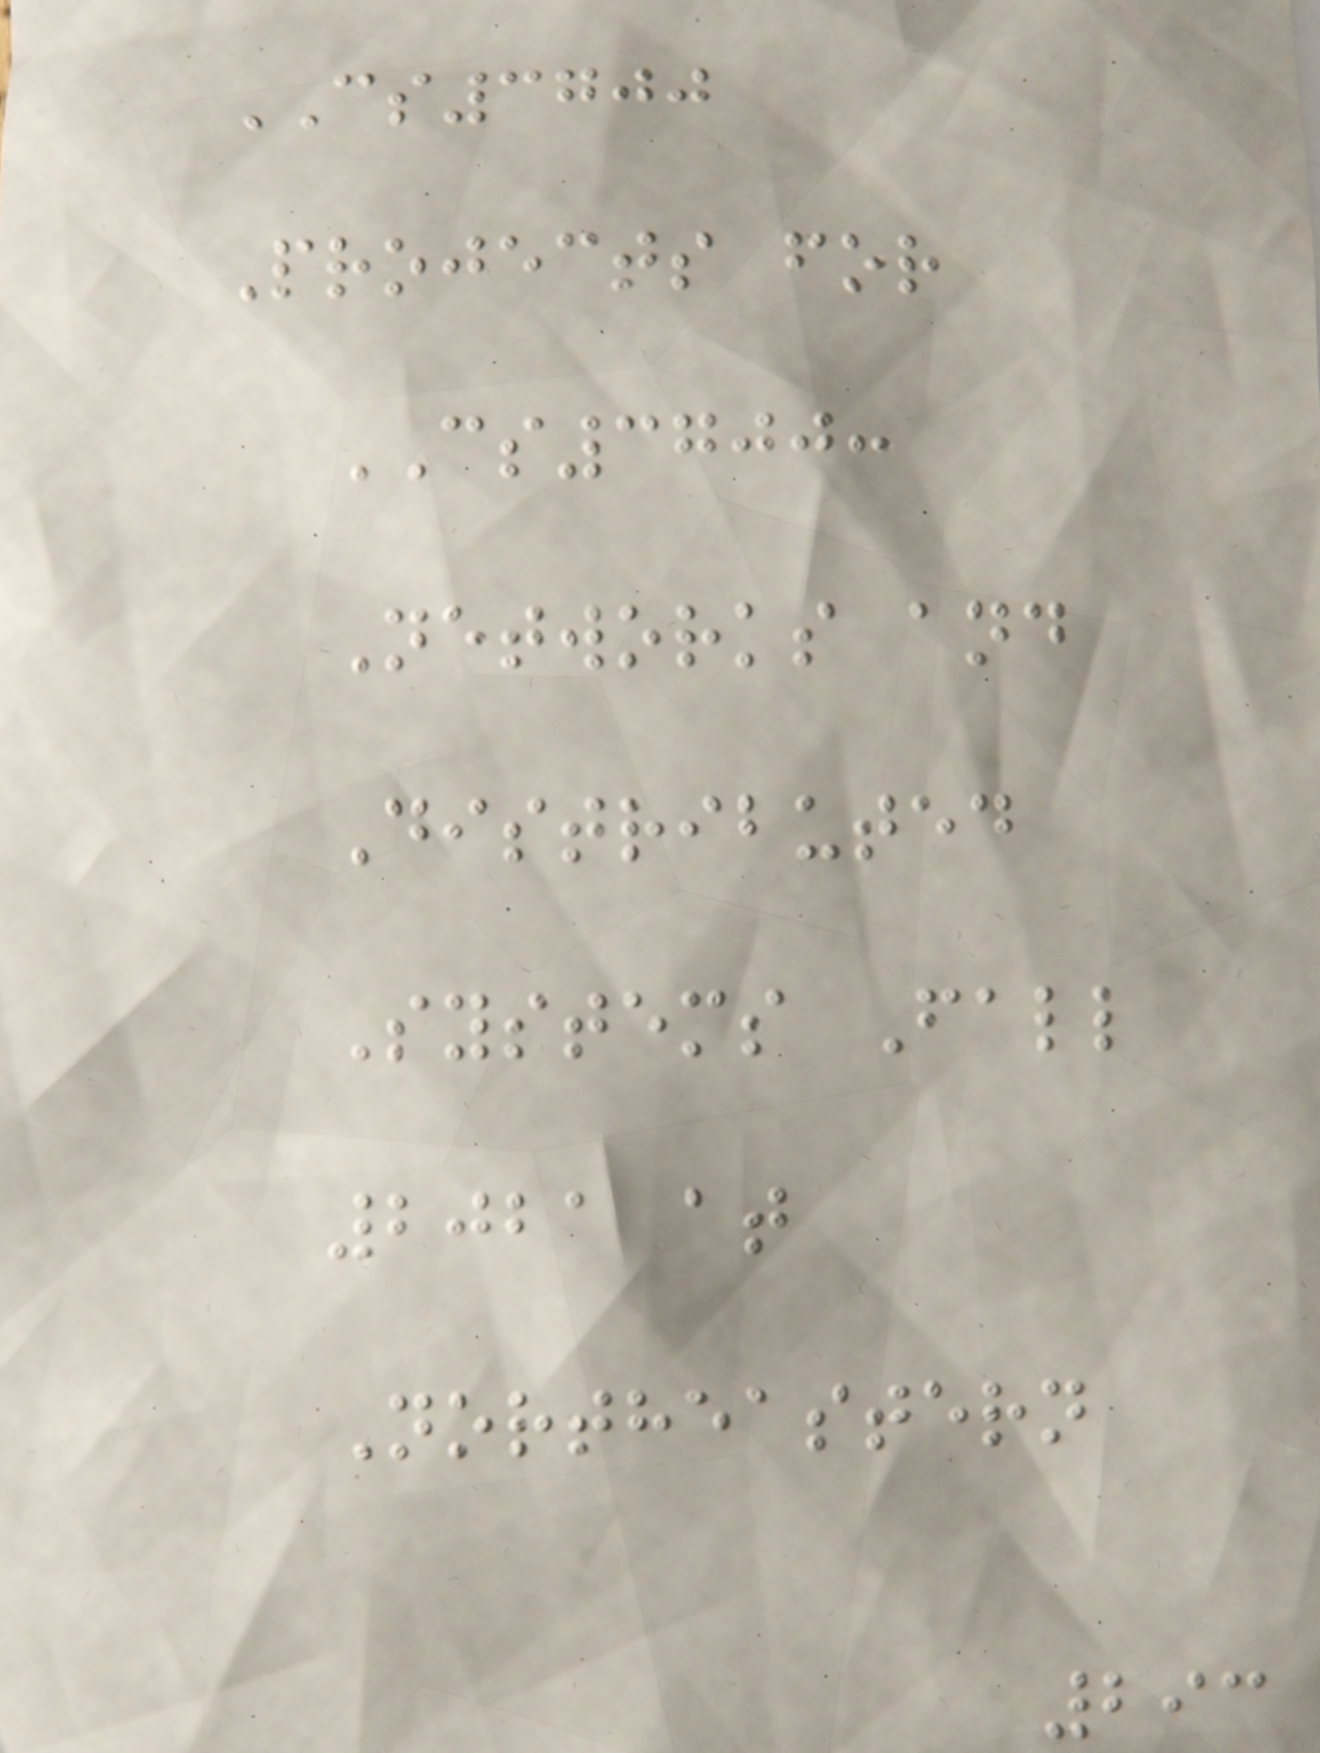CS3700
Projects for
CS3700:
Networks and
Distributed
Systems Fall
2021 at
Northeastern
293
